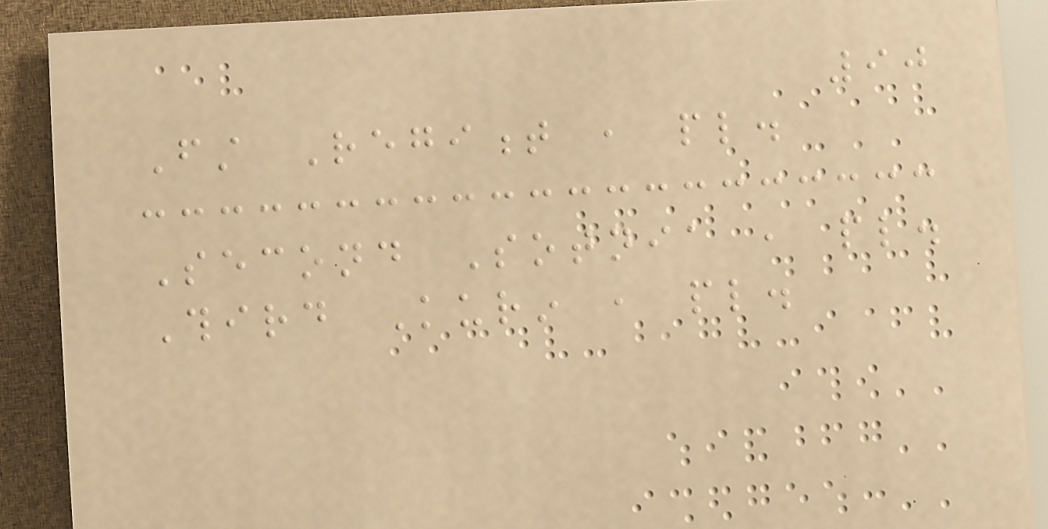90
First Regiment , pl.
Second Sotnia , pl.
Third Kurin , pl.
